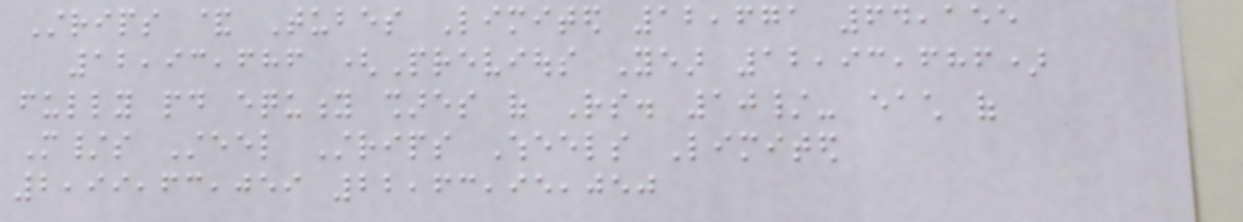Strips & Tubes Limited 12,671 64,155
12,93,686 (Previous Year 12,93,686)
fully paid equity shares of Rs. 10/- each of
M/s Steel Strips Wheels Limited
2,99,63,059 22,63,95,050
